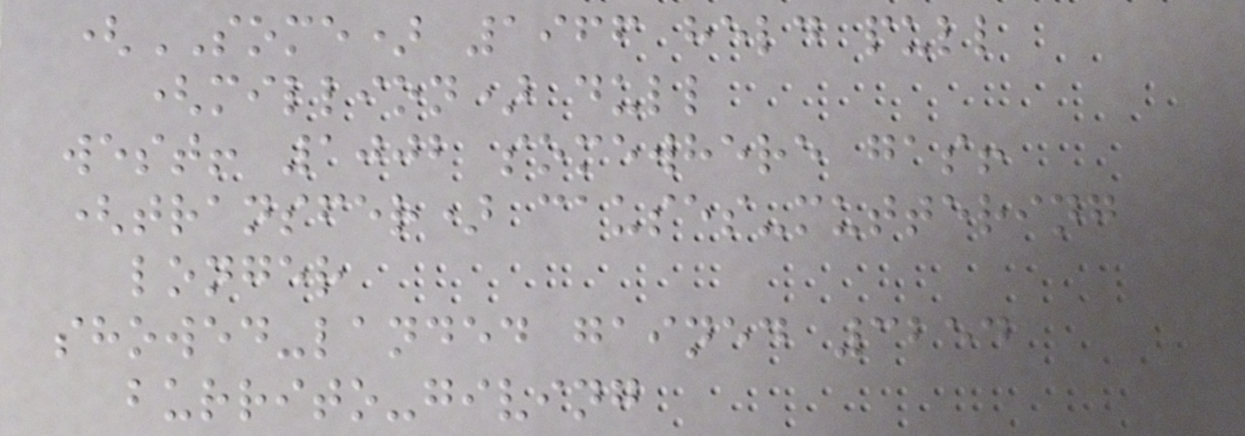(SOME) 1966 held pull
(million) dull
west! 1002 somewhere gas!
(transfer) causes-muttering
longer
showed-landed gained 3254
burrito-giving
